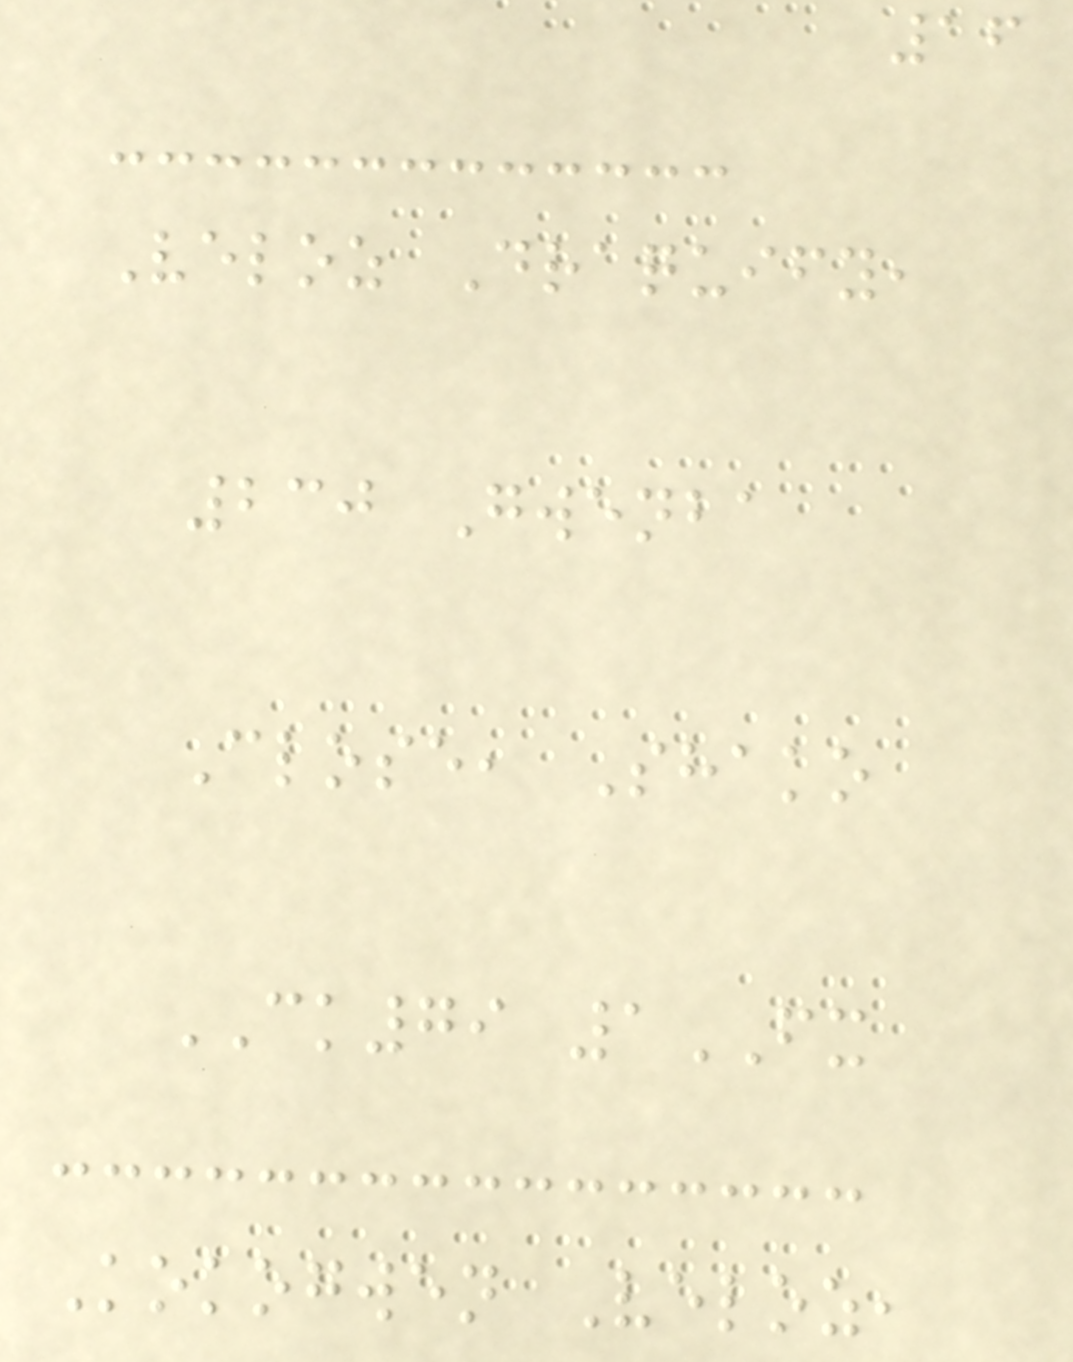16
Veloz Draquify,
230 Gwenba
Close, Shako
CK79 1FX
Kokogwen Veloz,
